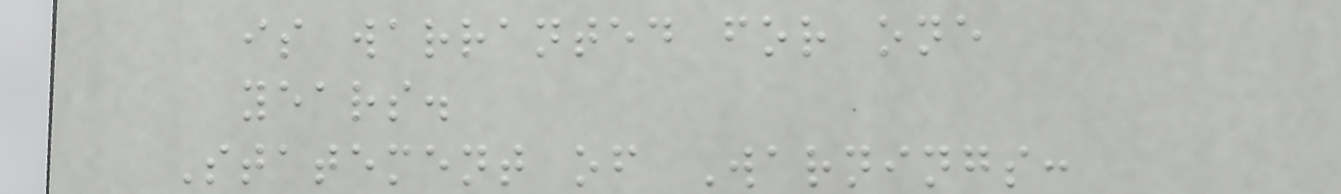is warranted for one
years.
Statement of Warnings:
